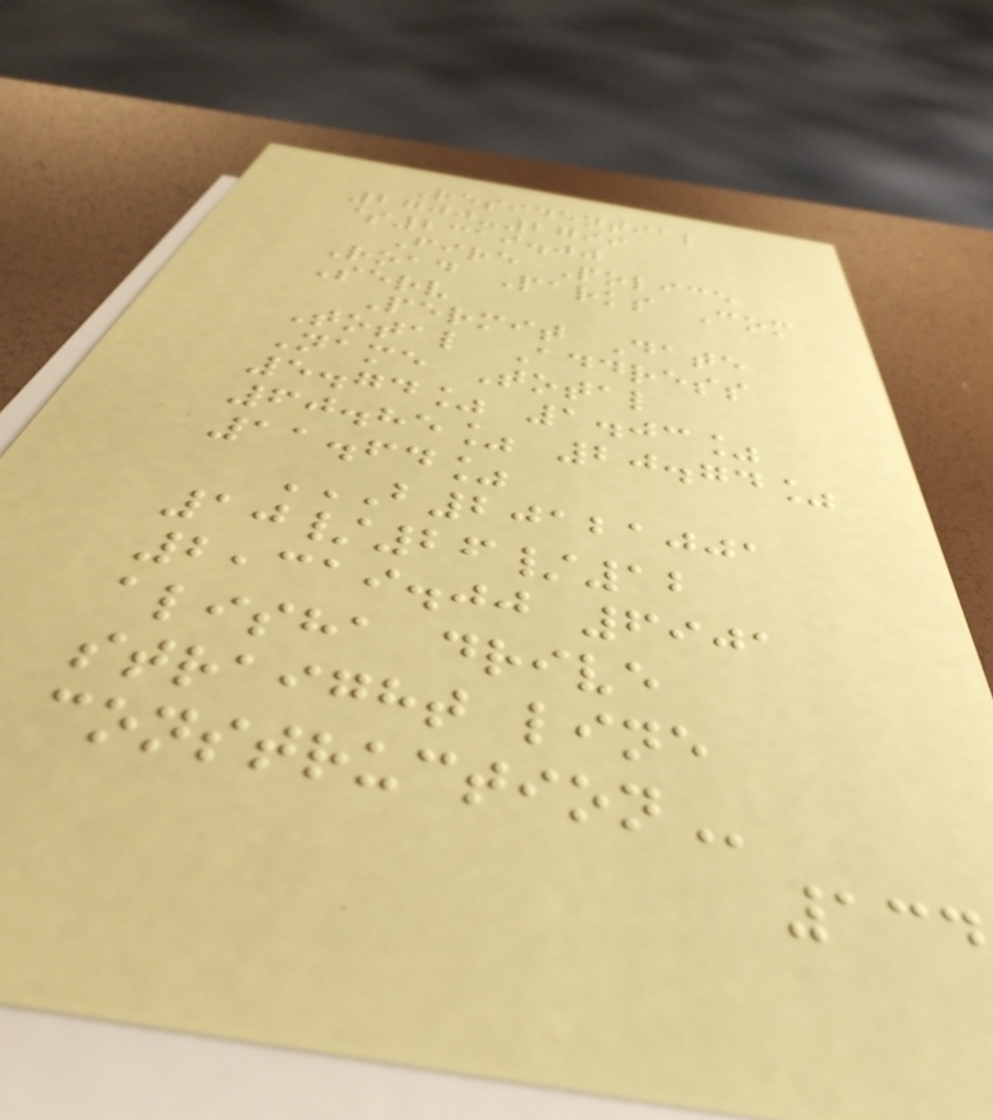Residential
2700-2799
$2319.00
Fire Police
Road Parks Com
Serv
Permit Date
Total Address
Name Total
5.74% 1.03%
60.85% 20.74%
11.64%
B20121001
10/26/12
2,319.00 6901
ALISHA DRIVE
STRAIGHT LINE
CONSTRUCTION
134
